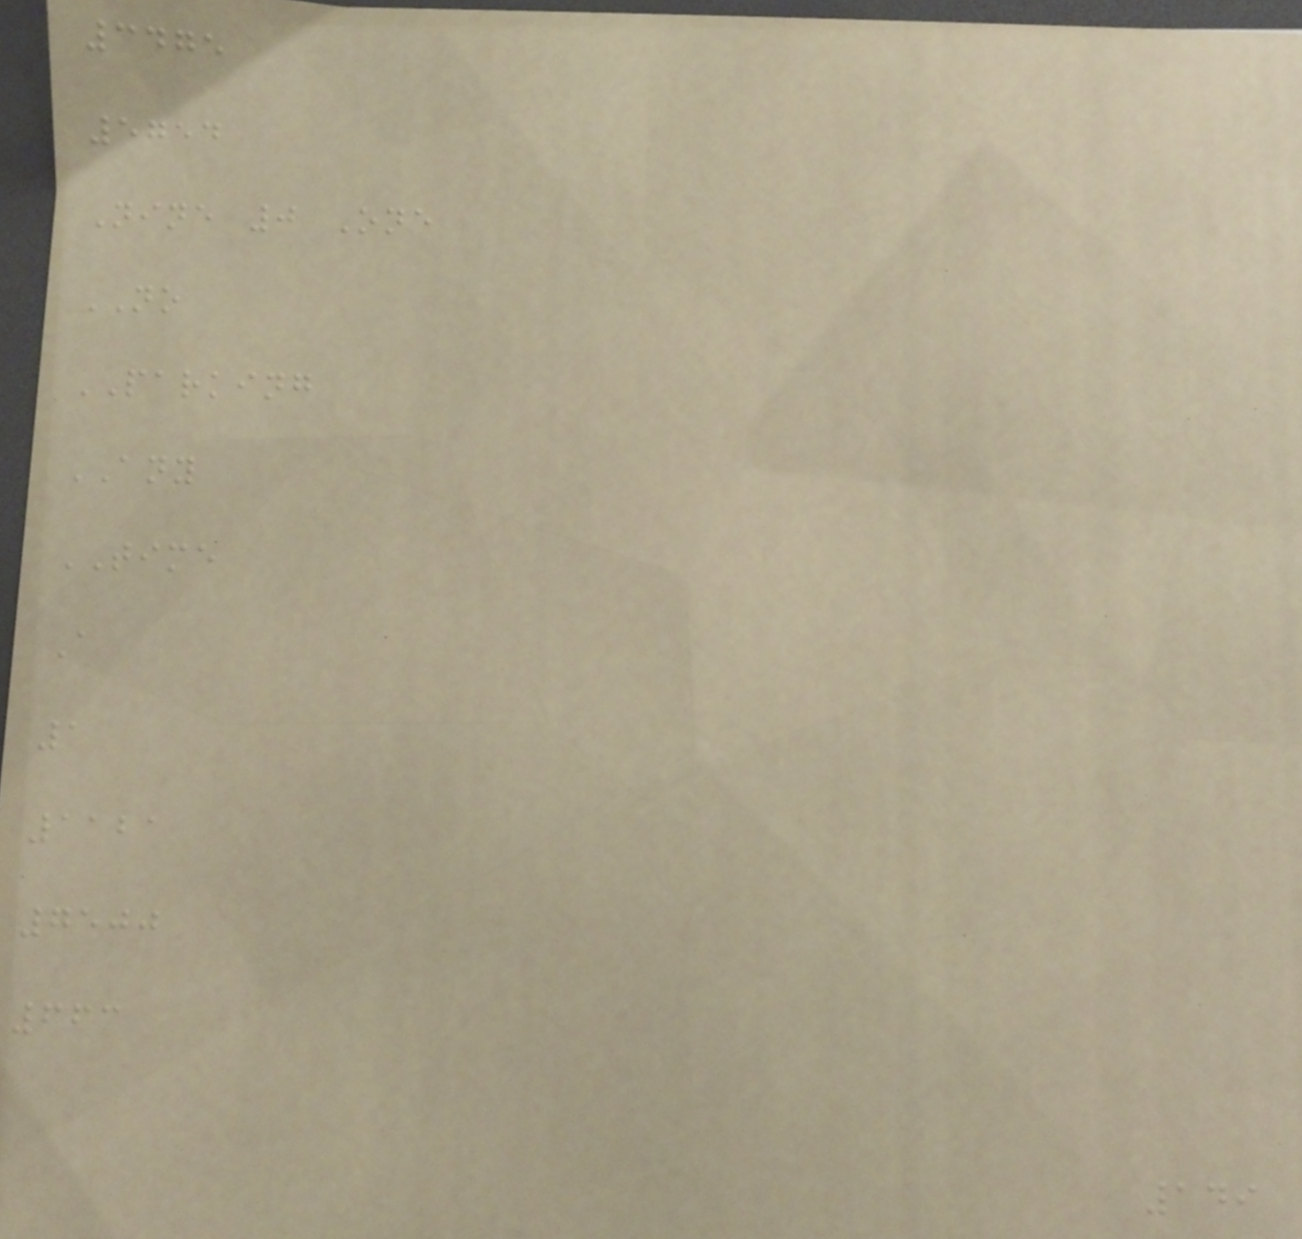3475
5754
Nine 0 One
NO
PARKING
ANY
TIME
A
1
1121
7500
663
149
